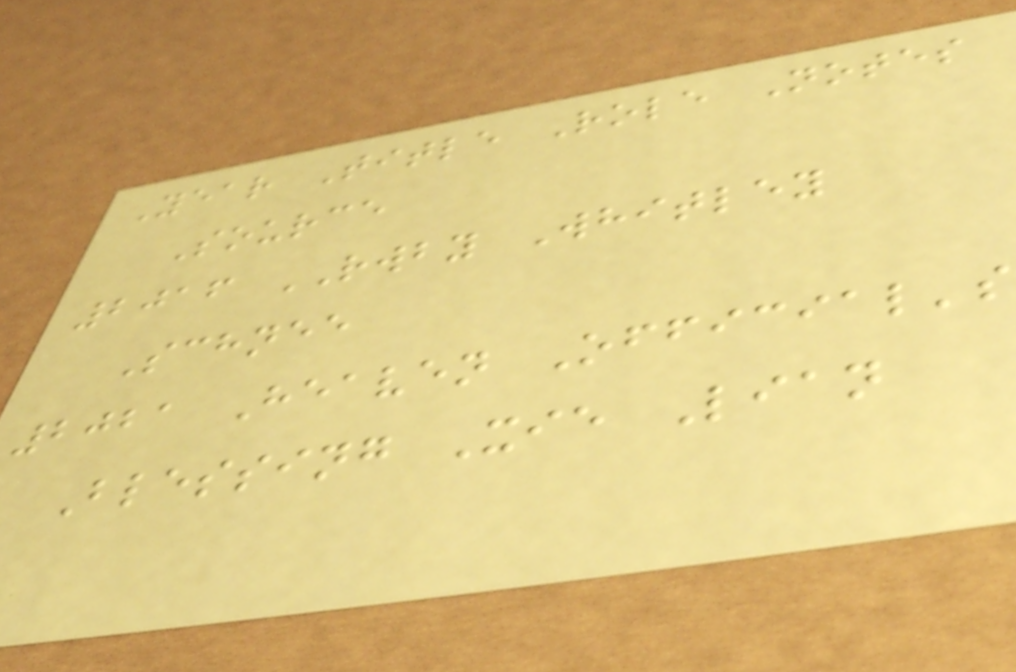Year Title Role Notes
Source
2016 RWBY Whitley
Schnee
2021 Heaven Official's
Blessing Xie Lian
